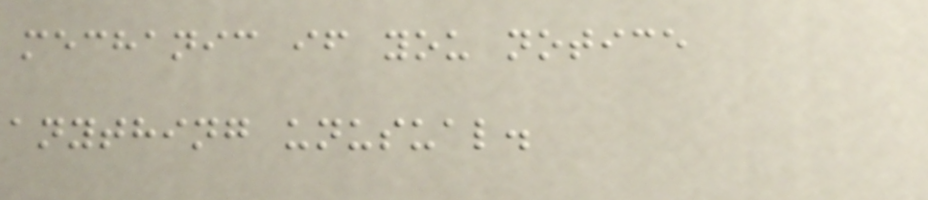mechanic if you notice
anything unusual.
